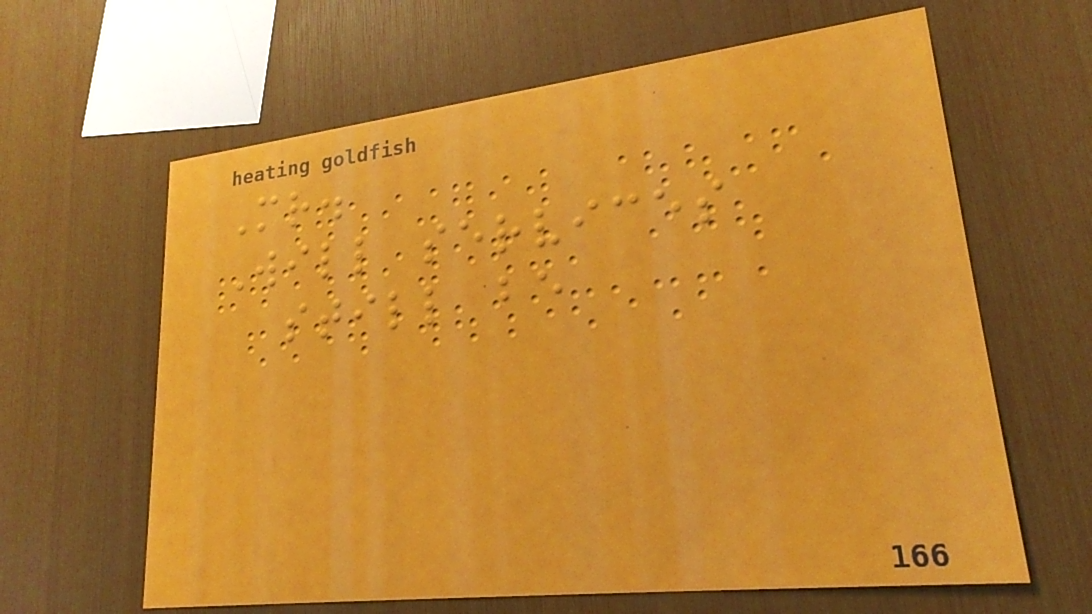Mr.
Will services
still be
